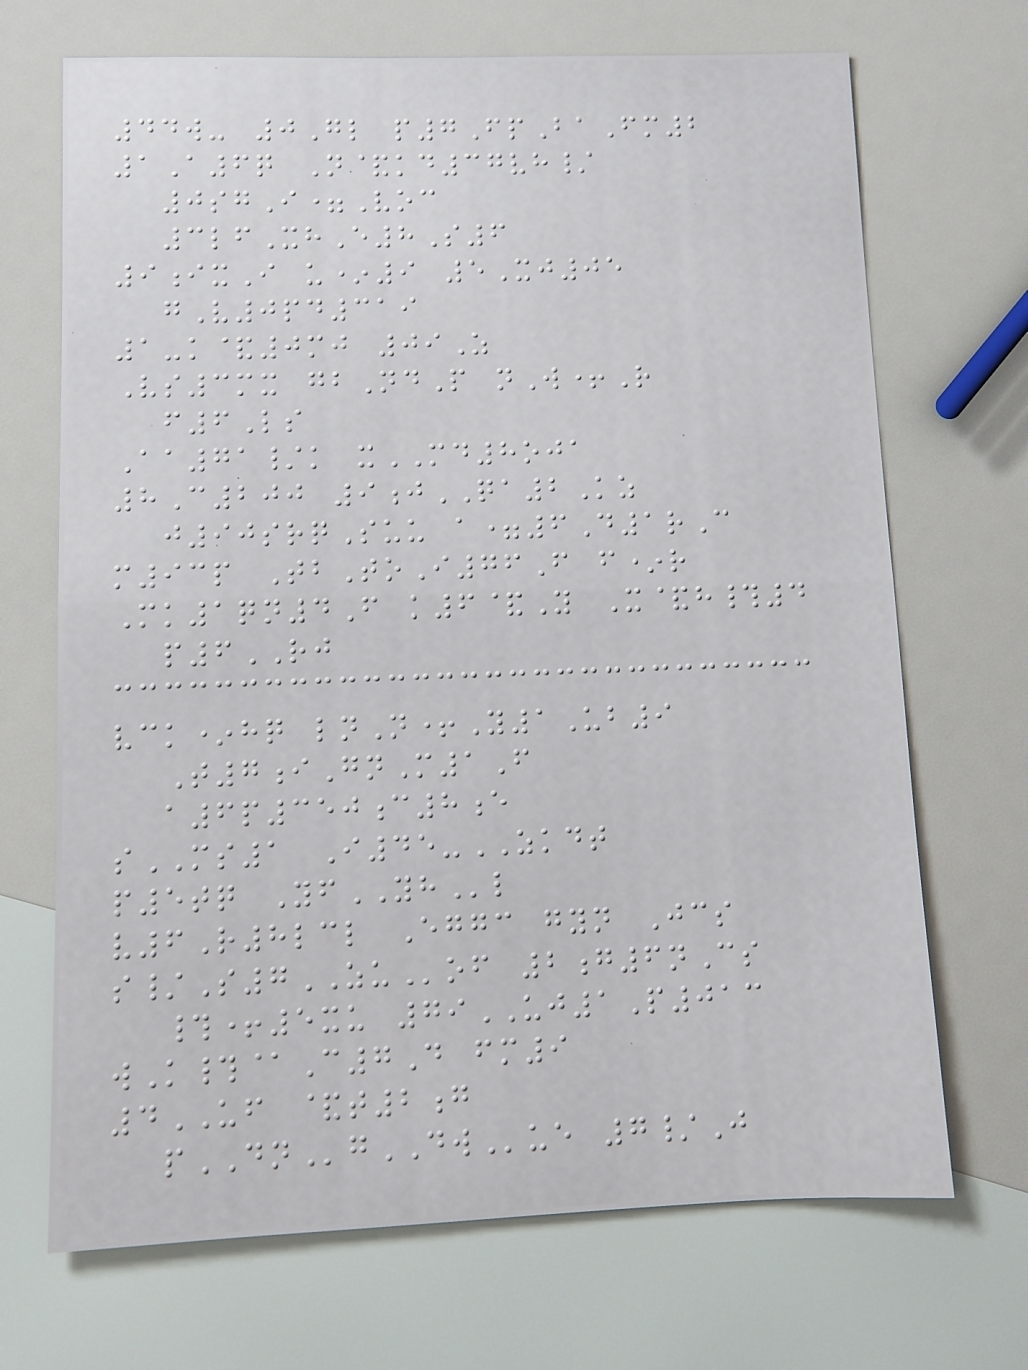44w- 0Gl p7FpBaFm2
1A6q N&kd37vh/
0sgI=Voc
3lfXhE8S6
9ixI u*9 5Xj05
gV0pd319
1-k&0mj 09Z
Vs3mx gbNdP nW+R
f6Ls
Aa71/k xMD8oja
8C200 9jQA2Kz
j90srqSuu a=6D1rC
m93p TbToI76F f*r
Mk1qn4F k6&Y X&h#4
p6RJ
vck*hq lnN+Y1Ub9
T7iGnM1F
a6p350c8e
sMS1 I45-ZKDT
p5tq YfYHl
v6R8lcl Eggc gyn Jcs
s/S7ZUof 2g6nCs
#+5xu 79UJ1P013
wK#@C7D fm9
4UF &t2g
pDNgDWue 7/J
